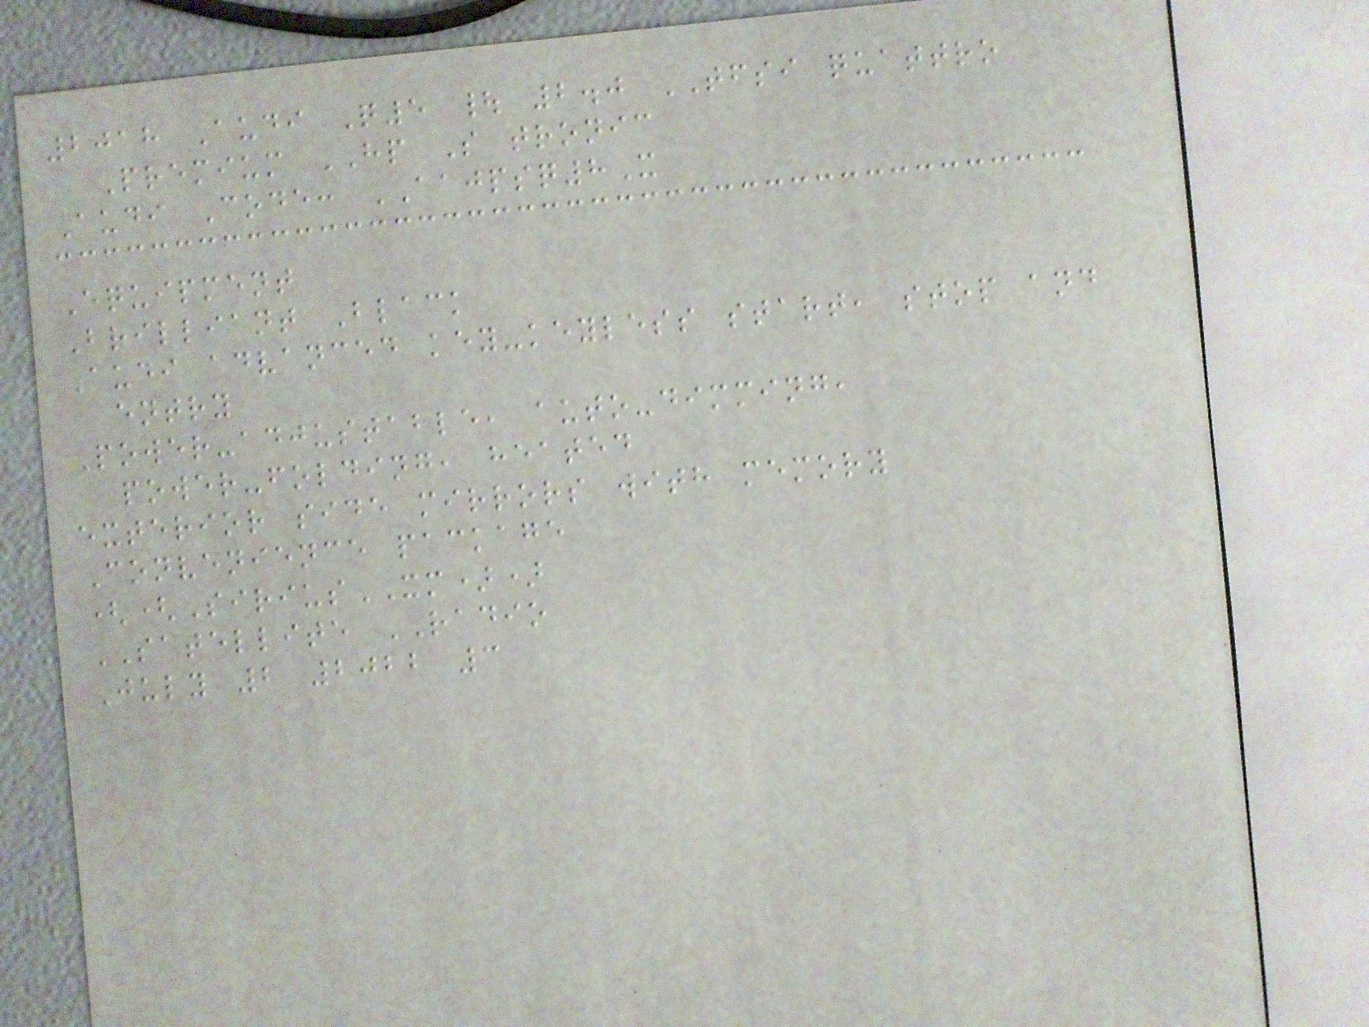2018 Audi Q5 | 2.0 TFSI quattro
Premium HP S tronic
Audi Code: AAJPSQ8X
Equipment
Brilliant Black
Audi advanced key-keyless start, stop and
entry
Power-adjustable, auto-dimming,
power-folding, heated
exterior side mirrors with memory
Convenience package
((SiriusXM))
SATELLITE RADIO
July 2 2022 3
